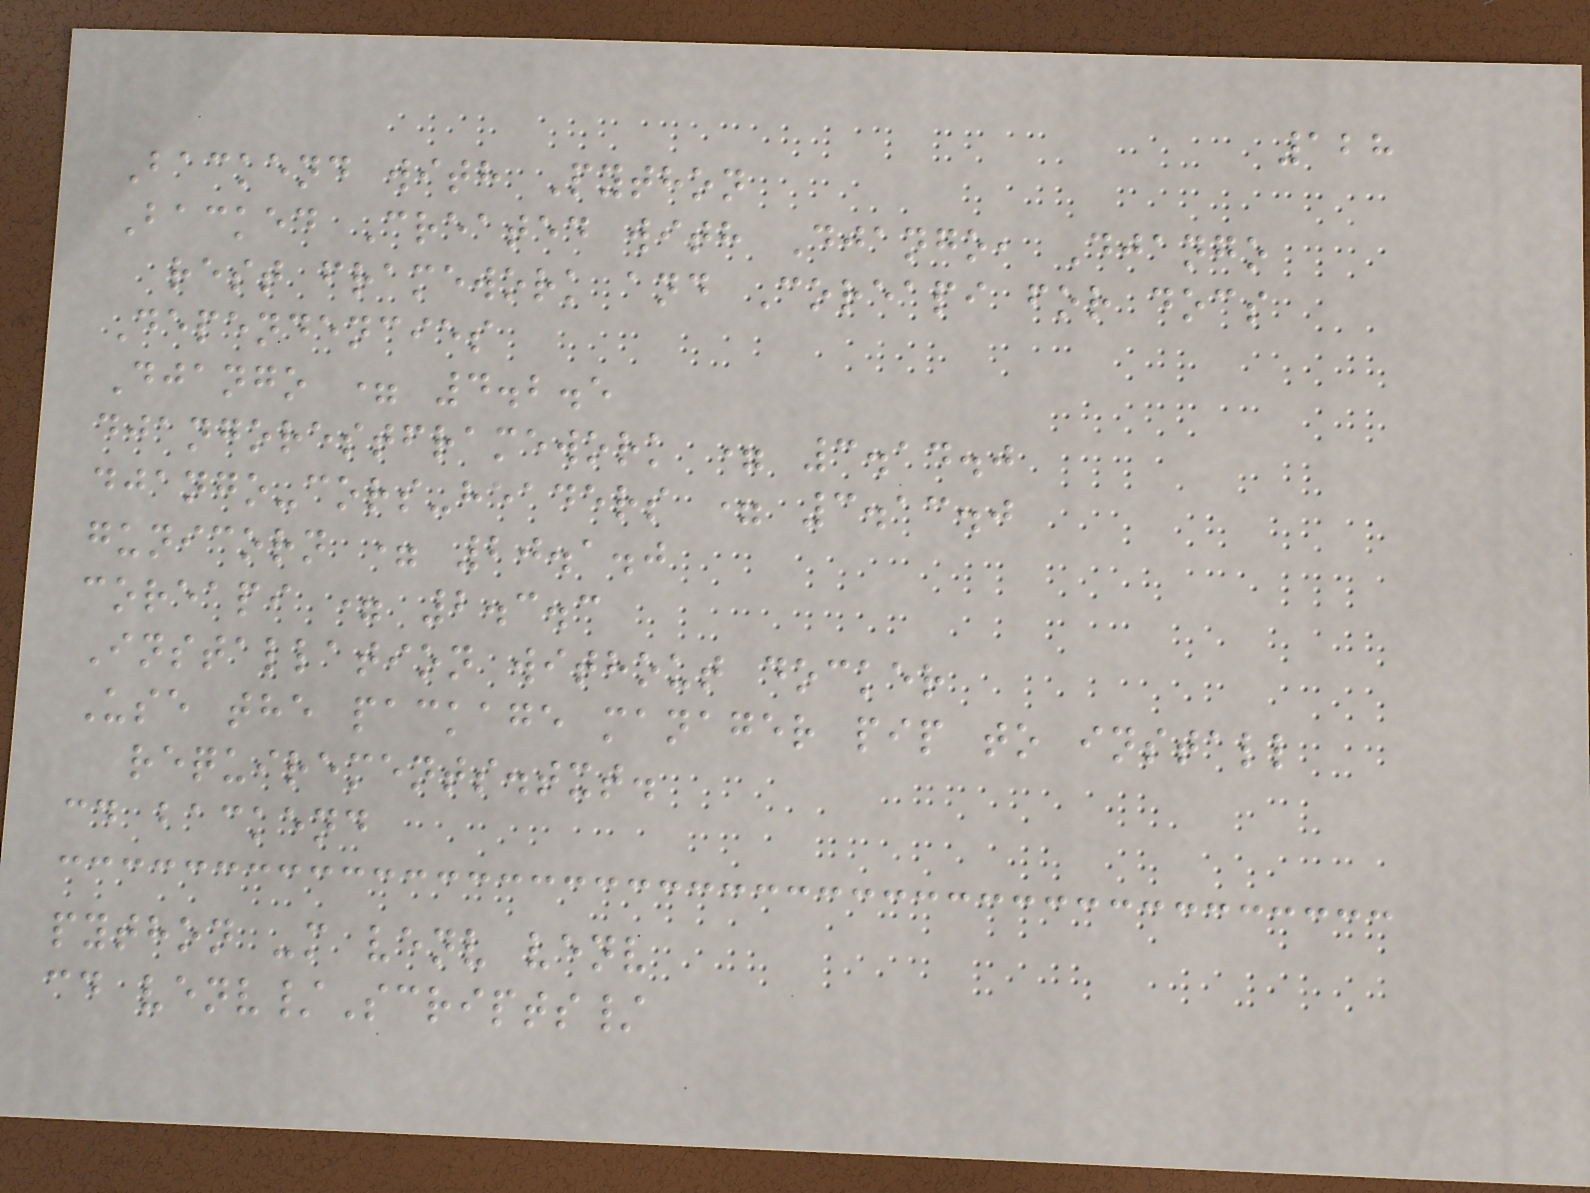128
Backend with Python
Backed Created with Django, Django
rest framework and Coreapi for docs
Dependencies
Django = 4.2.5
djangorestframework = 3.14.0
django-cors-headers = 3.13.0
gunicorn = 20.1.0
coreapi = 2.3.3
Installation without docker
Use the package manager pip to install
requirements.txt.
cd backend
python -m venv venv
cd venv/Scripts/
